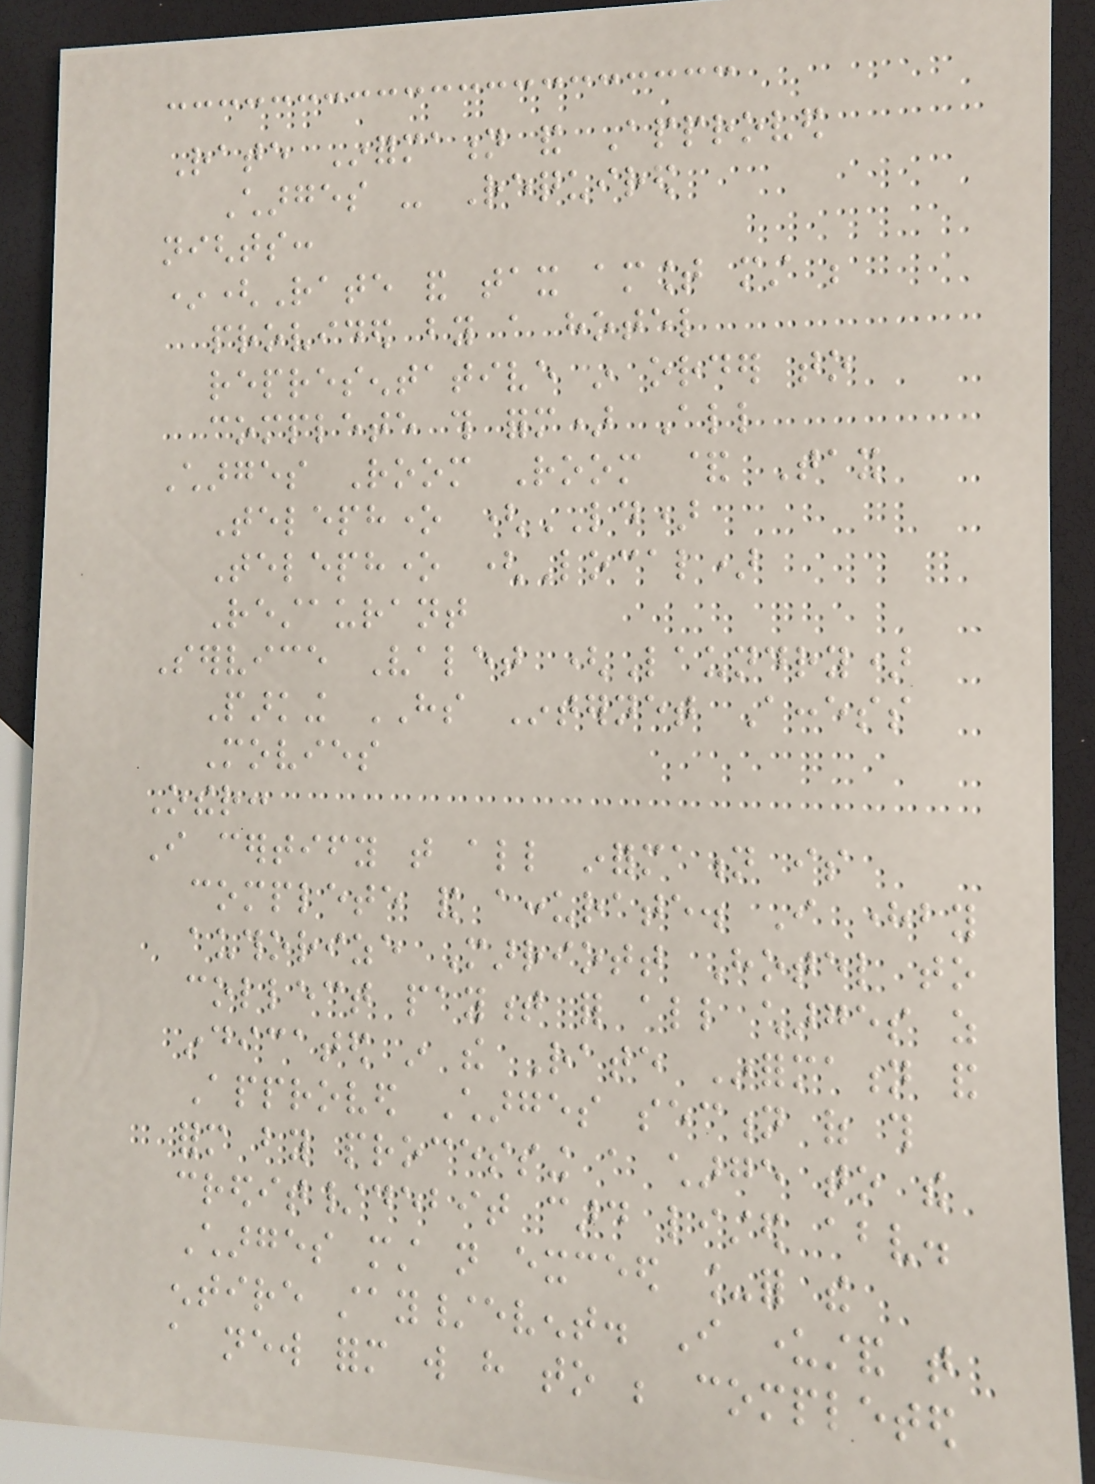Rate Information and Approved
Charges - Required
nights:
*(Rate and tax amount must be
provided by a hotel
representative in order to
complete this form) All
Charges Room Room & Tax
Telephone (LD)
Telephone (Local)
Restaurant
Service Valet (Laundry)
Parking HS Internet Access
Movies
Other:
I certify that all information is
complete and accurate. I hereby
authorize Marriott Hotel to
collect payment for all charges as
indicated in the Rate Information and
Approved Charges section of this
form by processing a charge to the
credit/debit card listed above.
Charges must not exceed _for the
entire stay/event. I understand that
a new form will have to be completed
